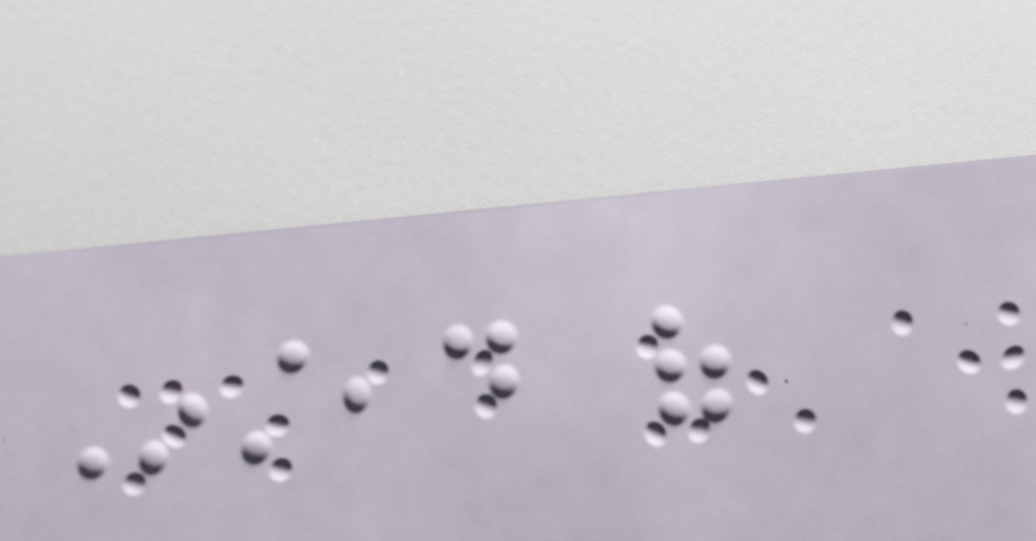Instead of
